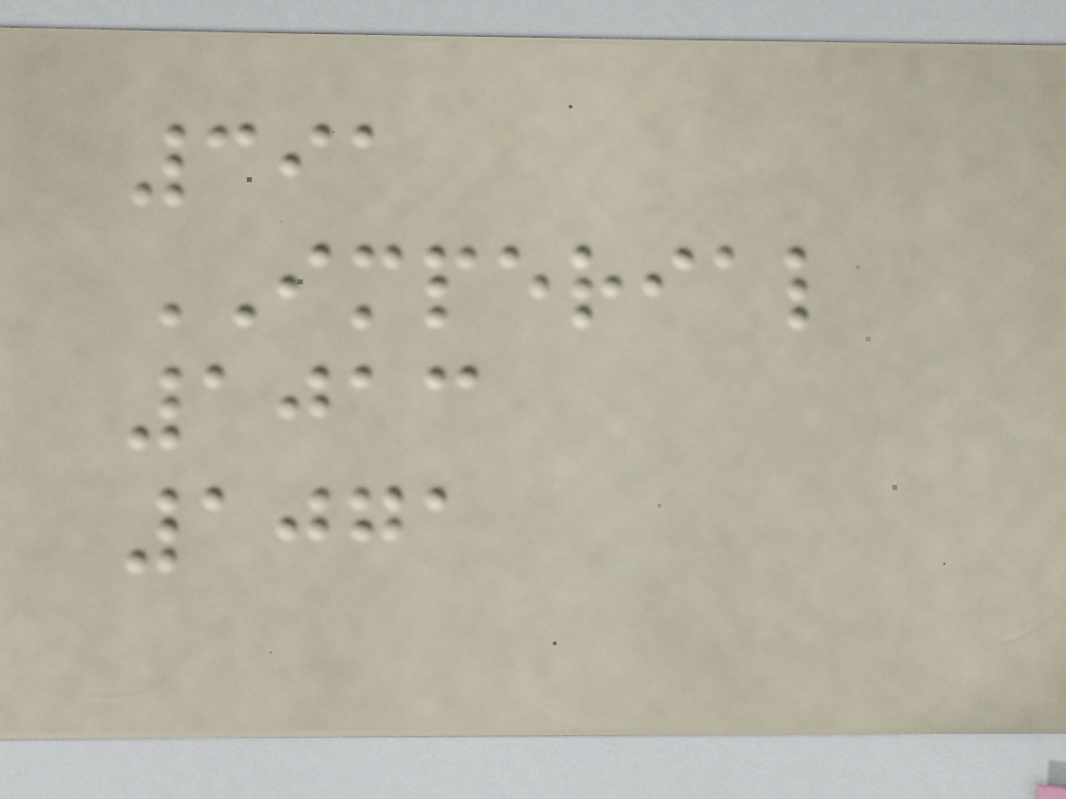391
IMPERIAL
1013
1071
